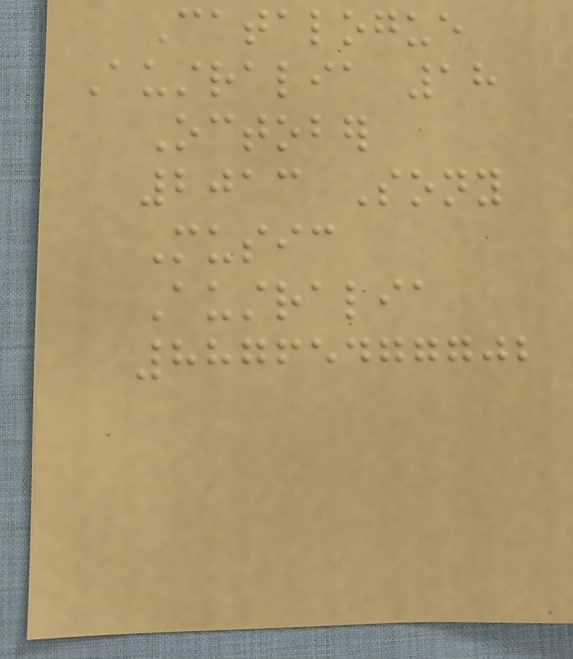Catalogue
Australia 18
October
2013 Sony
Music
Australia
88765477702
